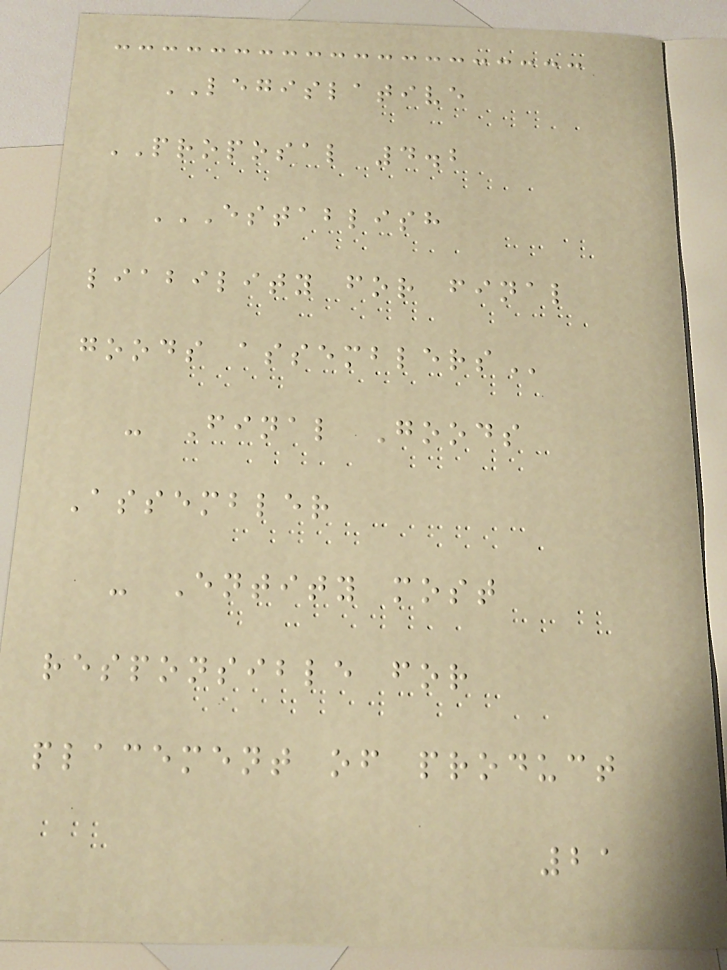LEGISLATIVE
PROPOSAL 4.2
ESTABLISH
LIABILITY FOR FINAL
GOODS ASSEMBLERS
- Final Goods
Assembler
- Entity most
responsible for
placement of product
21
